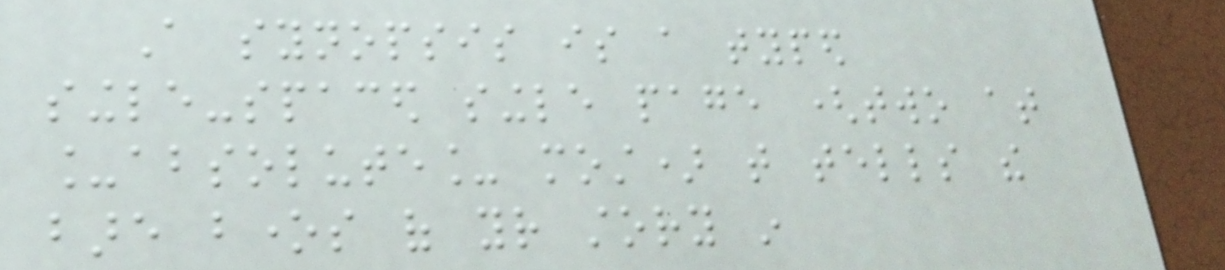A synopsis is a typed
single-spaced single page (two at
_absolute_ most) that tells the
bare bones of your story in
